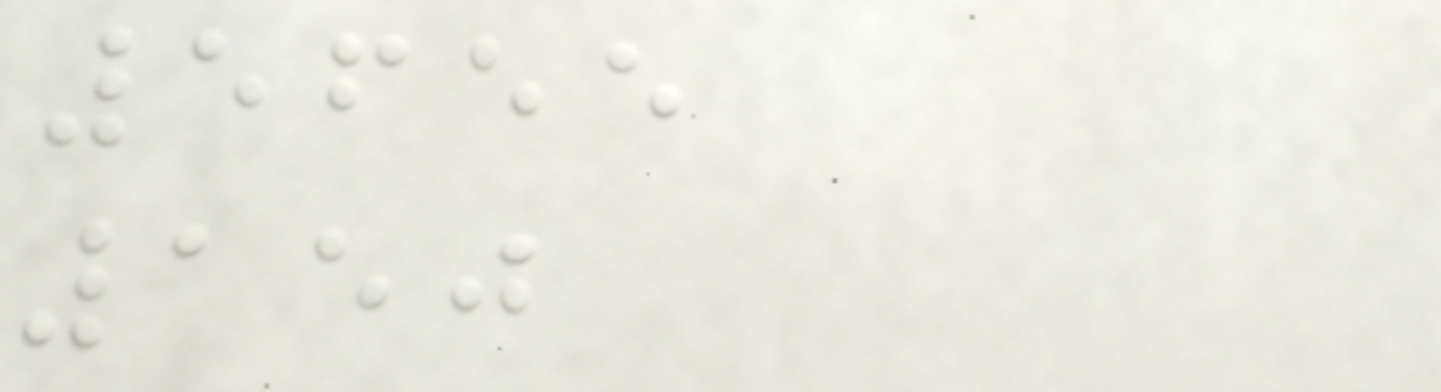5655
150
